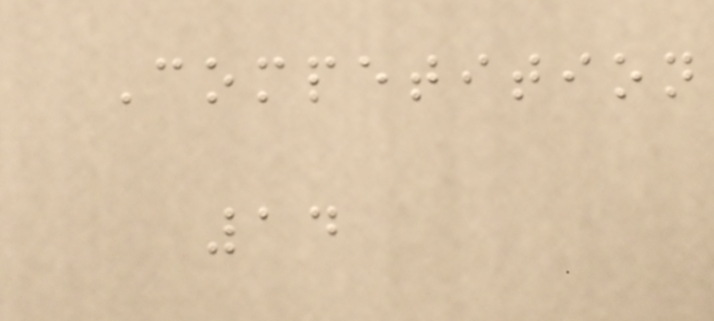Competition
14
